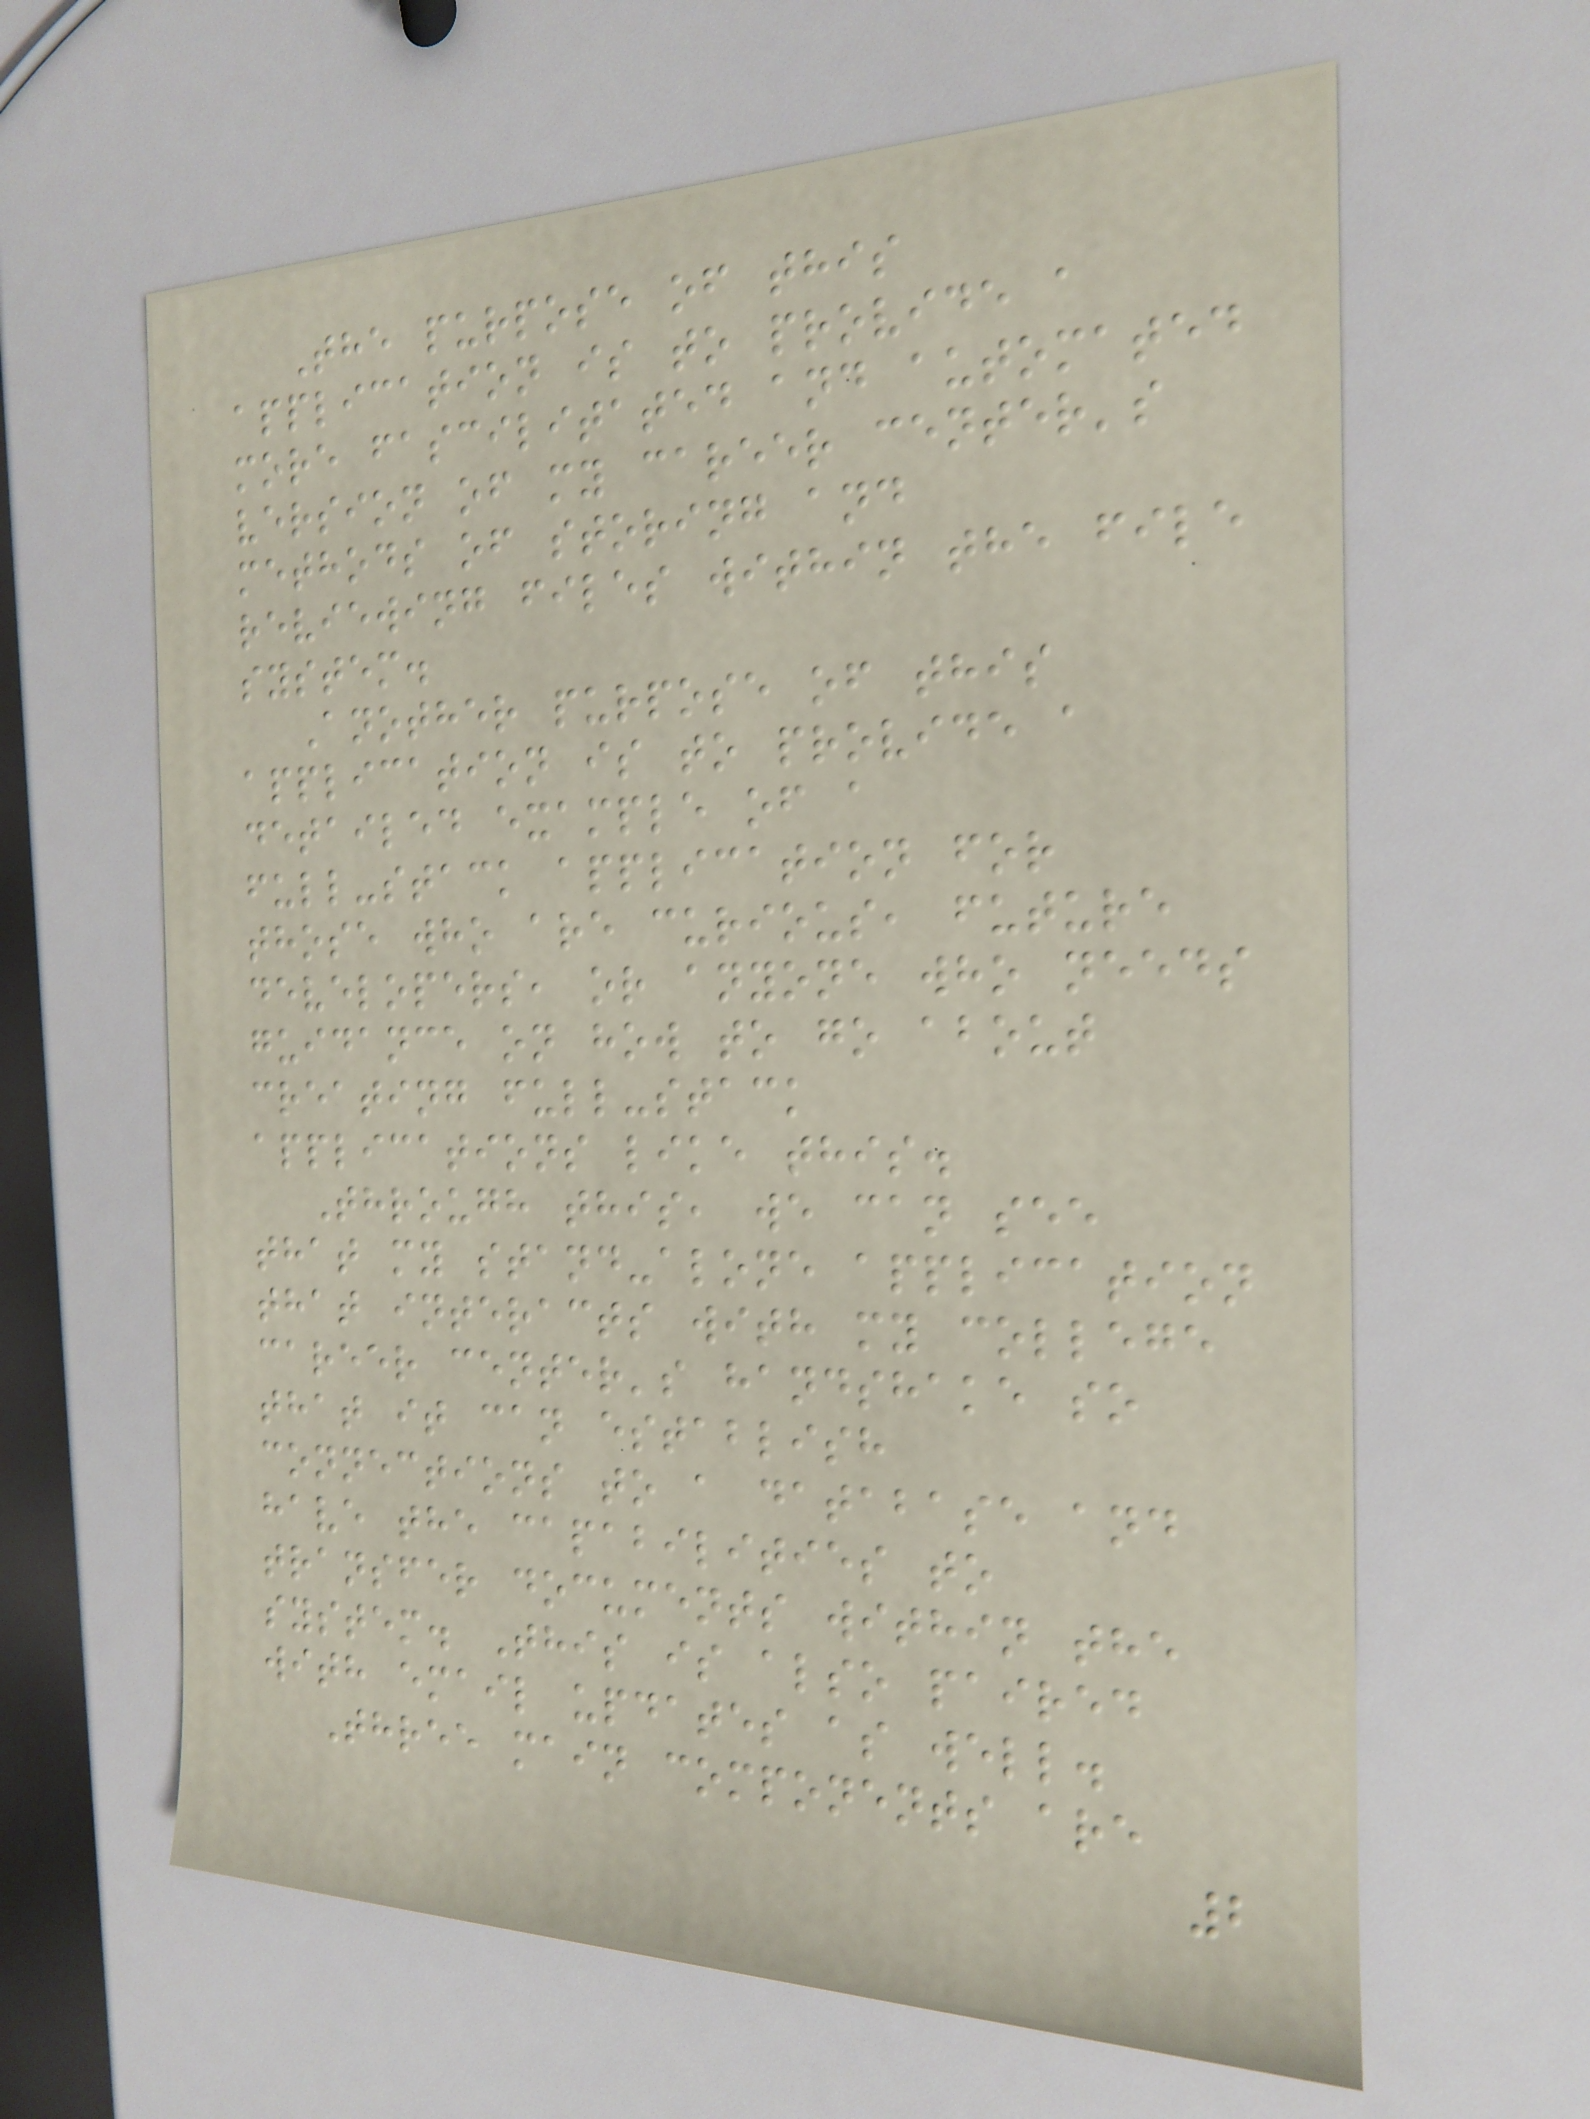The purpose of this
application is to provide a
more fascilitated and automated
version of my career center's
methods of storing and
reviewing files within the file
system.
Another purpose of this
application is to provide a
detailed example of a
full-stack application for
those who are curious, future
developers, or anyone who needs
guidance on how to go about
creating full-stack
applications like this.
Through this, we can see
that my stand-alone application
that interacts with my college
career center's handshake so
that it can establish
connections to a database and
have the capabilities to
transfer documents within the
system. This is also paired
with email updates as well.
Three main components are
2
